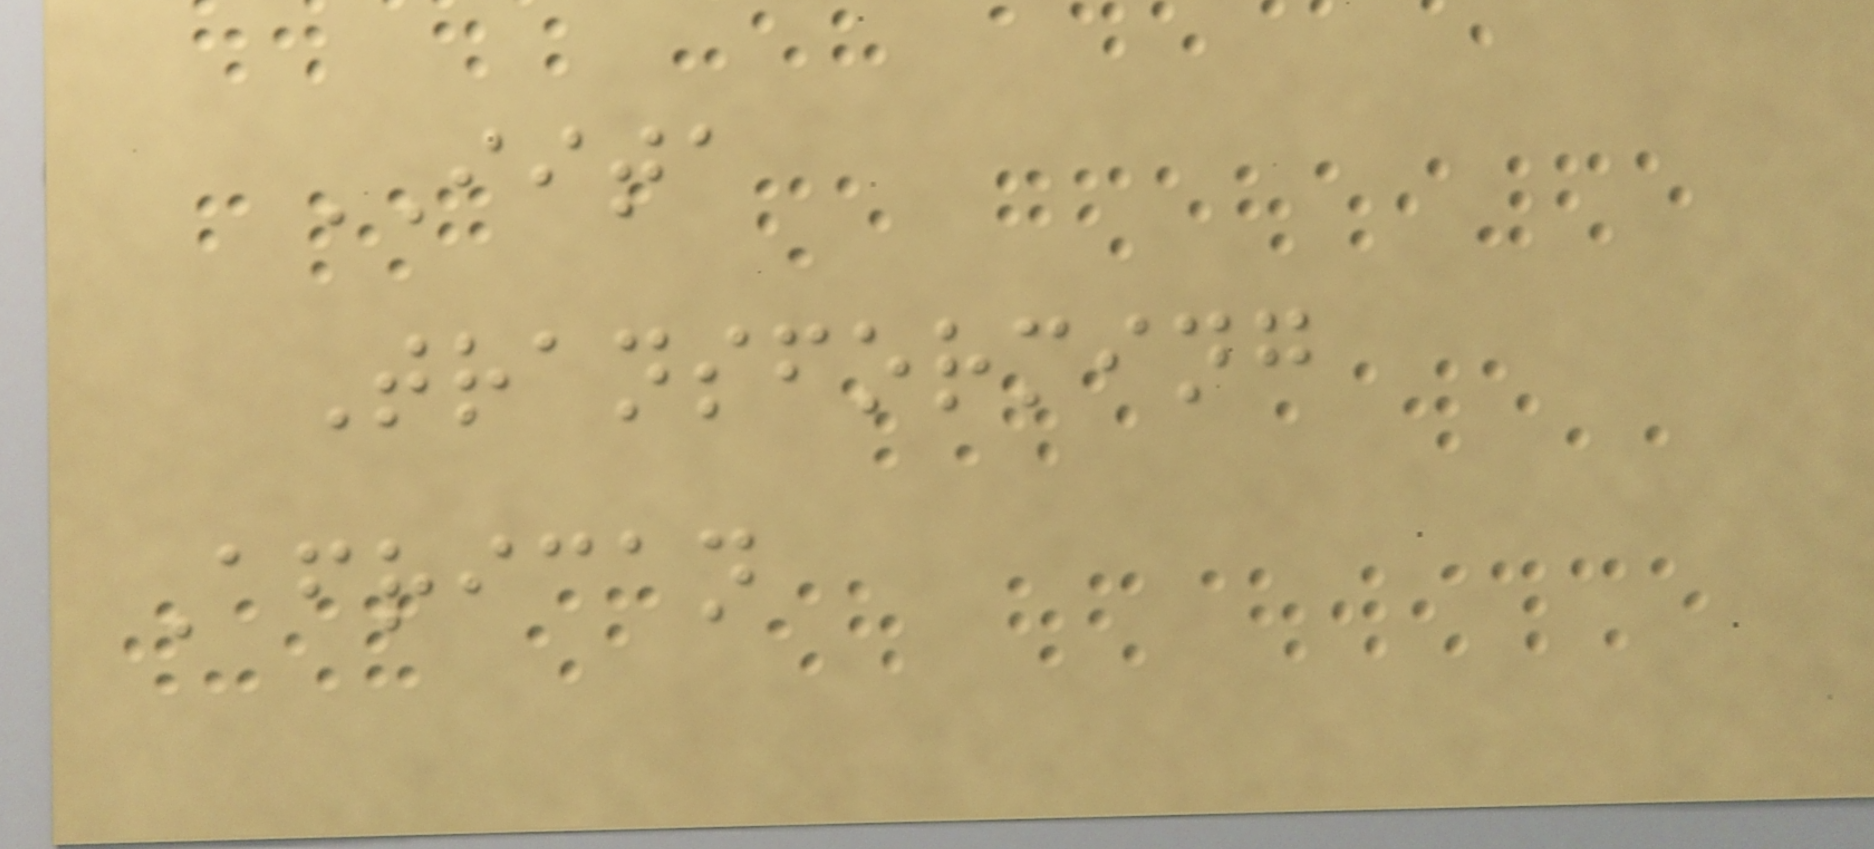IITA
Transforming
African
